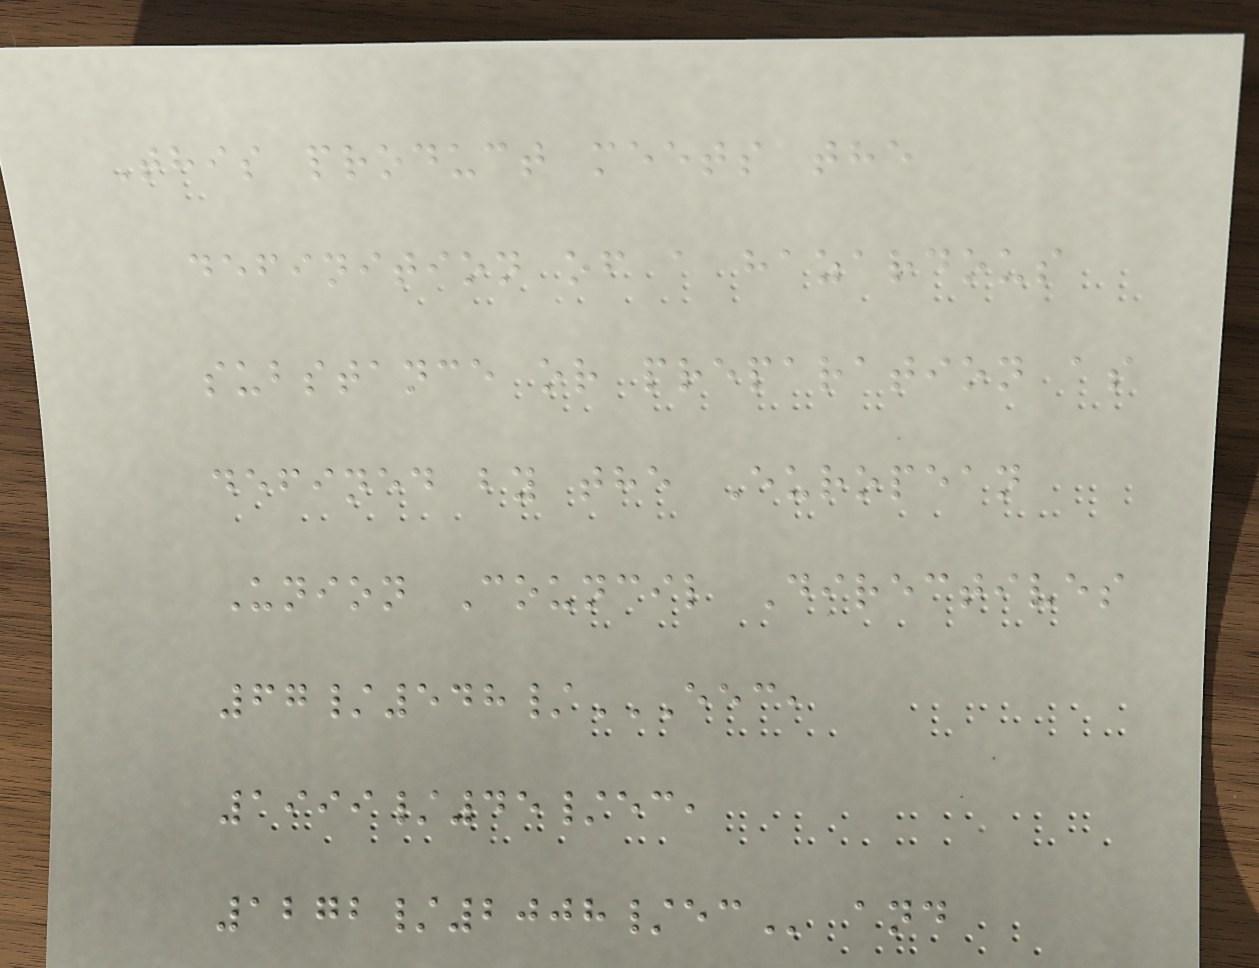This product meets the
definition of a hazardous
substance or preparation as
defined by the European
Union Council Directives
67/548/EEC,
1999/45/EC,
1272/2008/EC and
